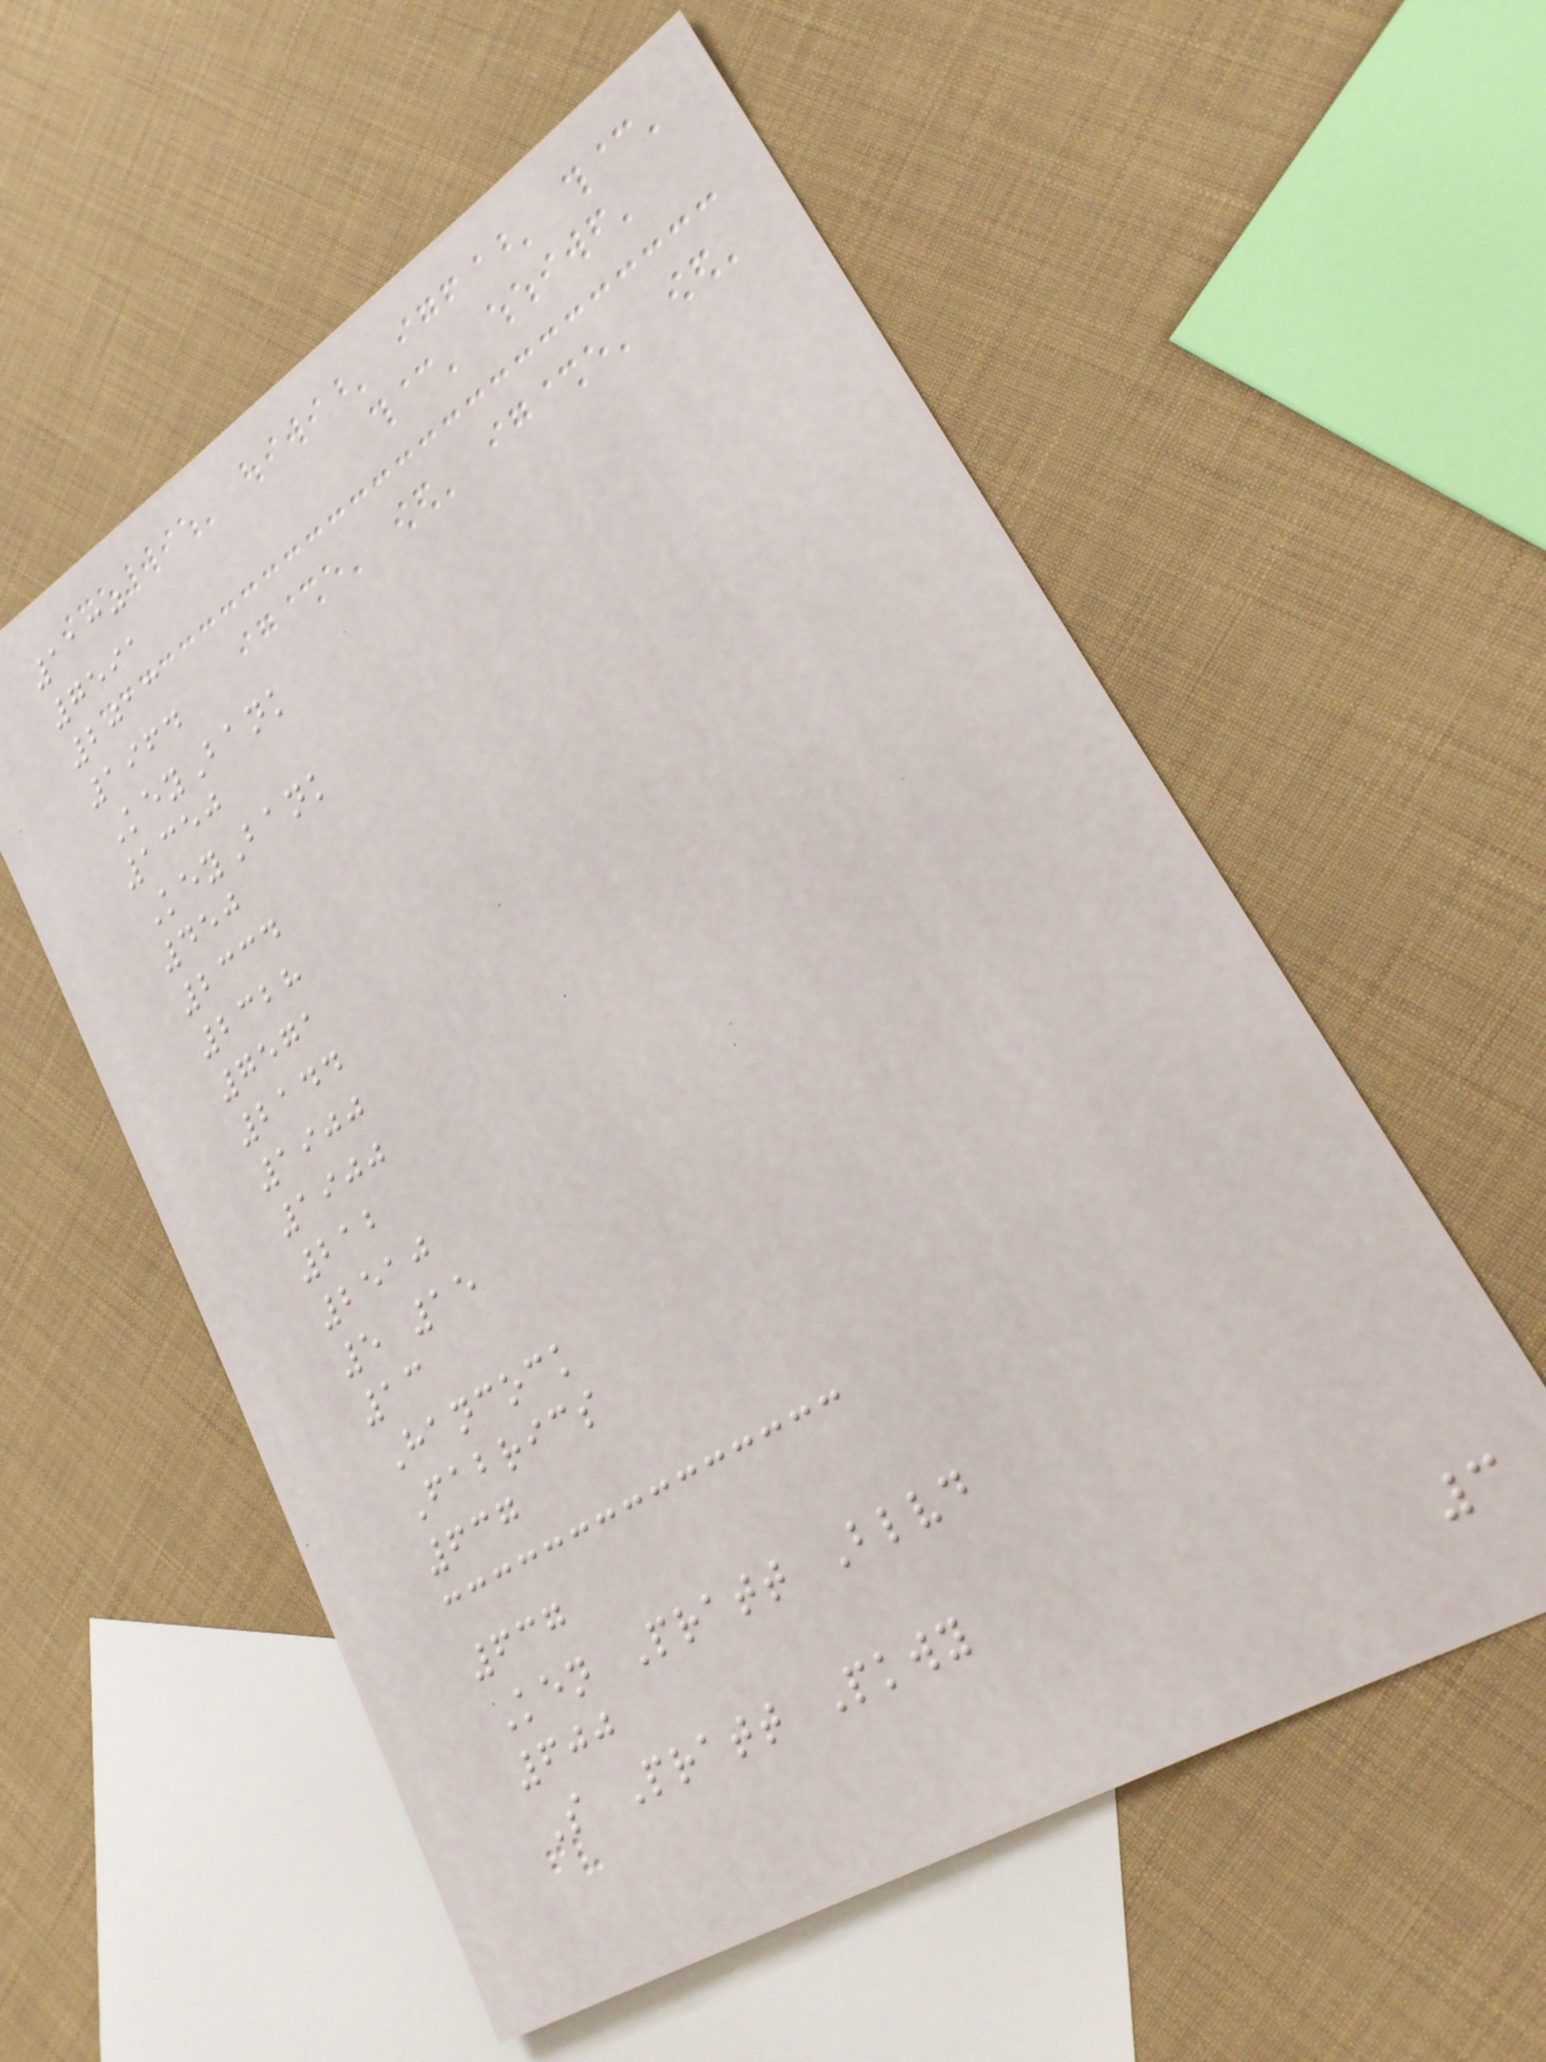1130
7591
2013
1964
KeyBank
1350
KeyBank
450
2334
2328
7571
2144
1900
1900
212
2510
5 15
13
Hancock
Fabrics
637
637
Ken Pratt Blvd
600
S Pratt Pkwy
3
